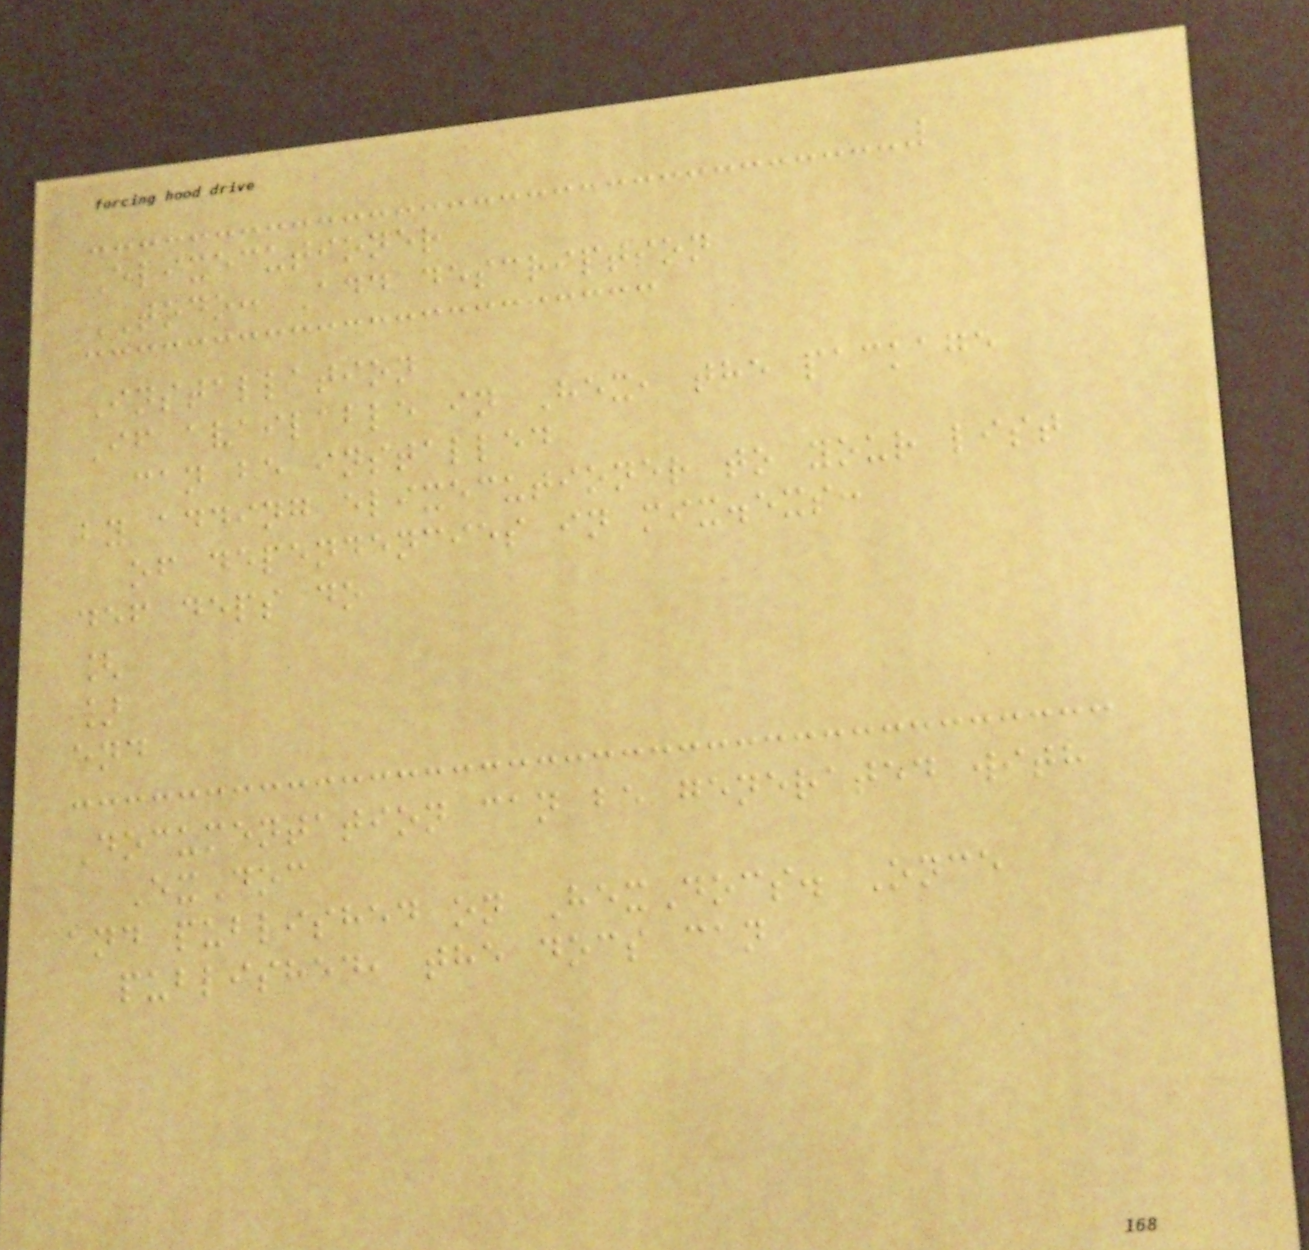Elixecutioner
TODO: Add description
Installation
If available in Hex, the package
can be installed
by adding elixecutioner to your list
of dependencies in mix.exs:
def deps do
[
]
end
Documentation can be generated with
ExDoc
and published on HexDocs. Once
published, the docs can
